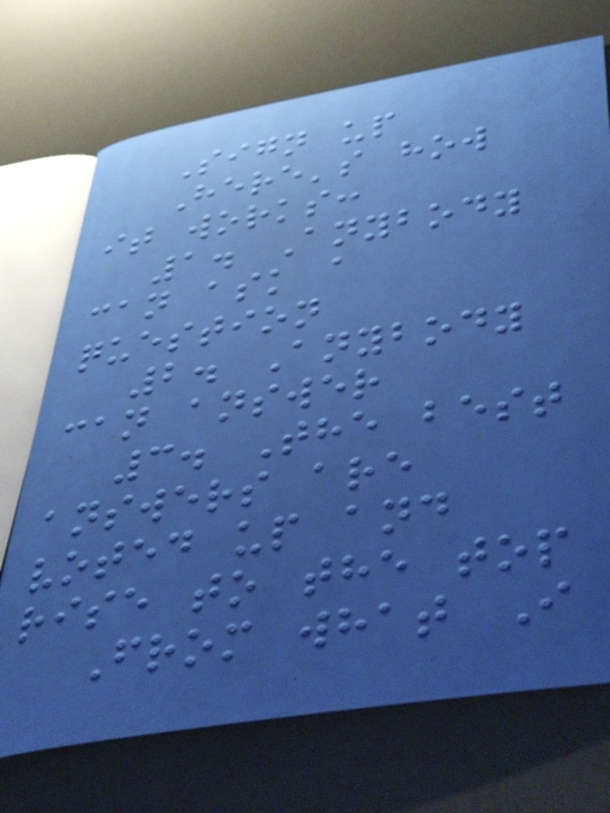Sign up
Here's how
it works:
1. Anybody
can ask a
question
2. Anybody
can answer
3. The best
answers are
voted up and
rise to the top
From what I
